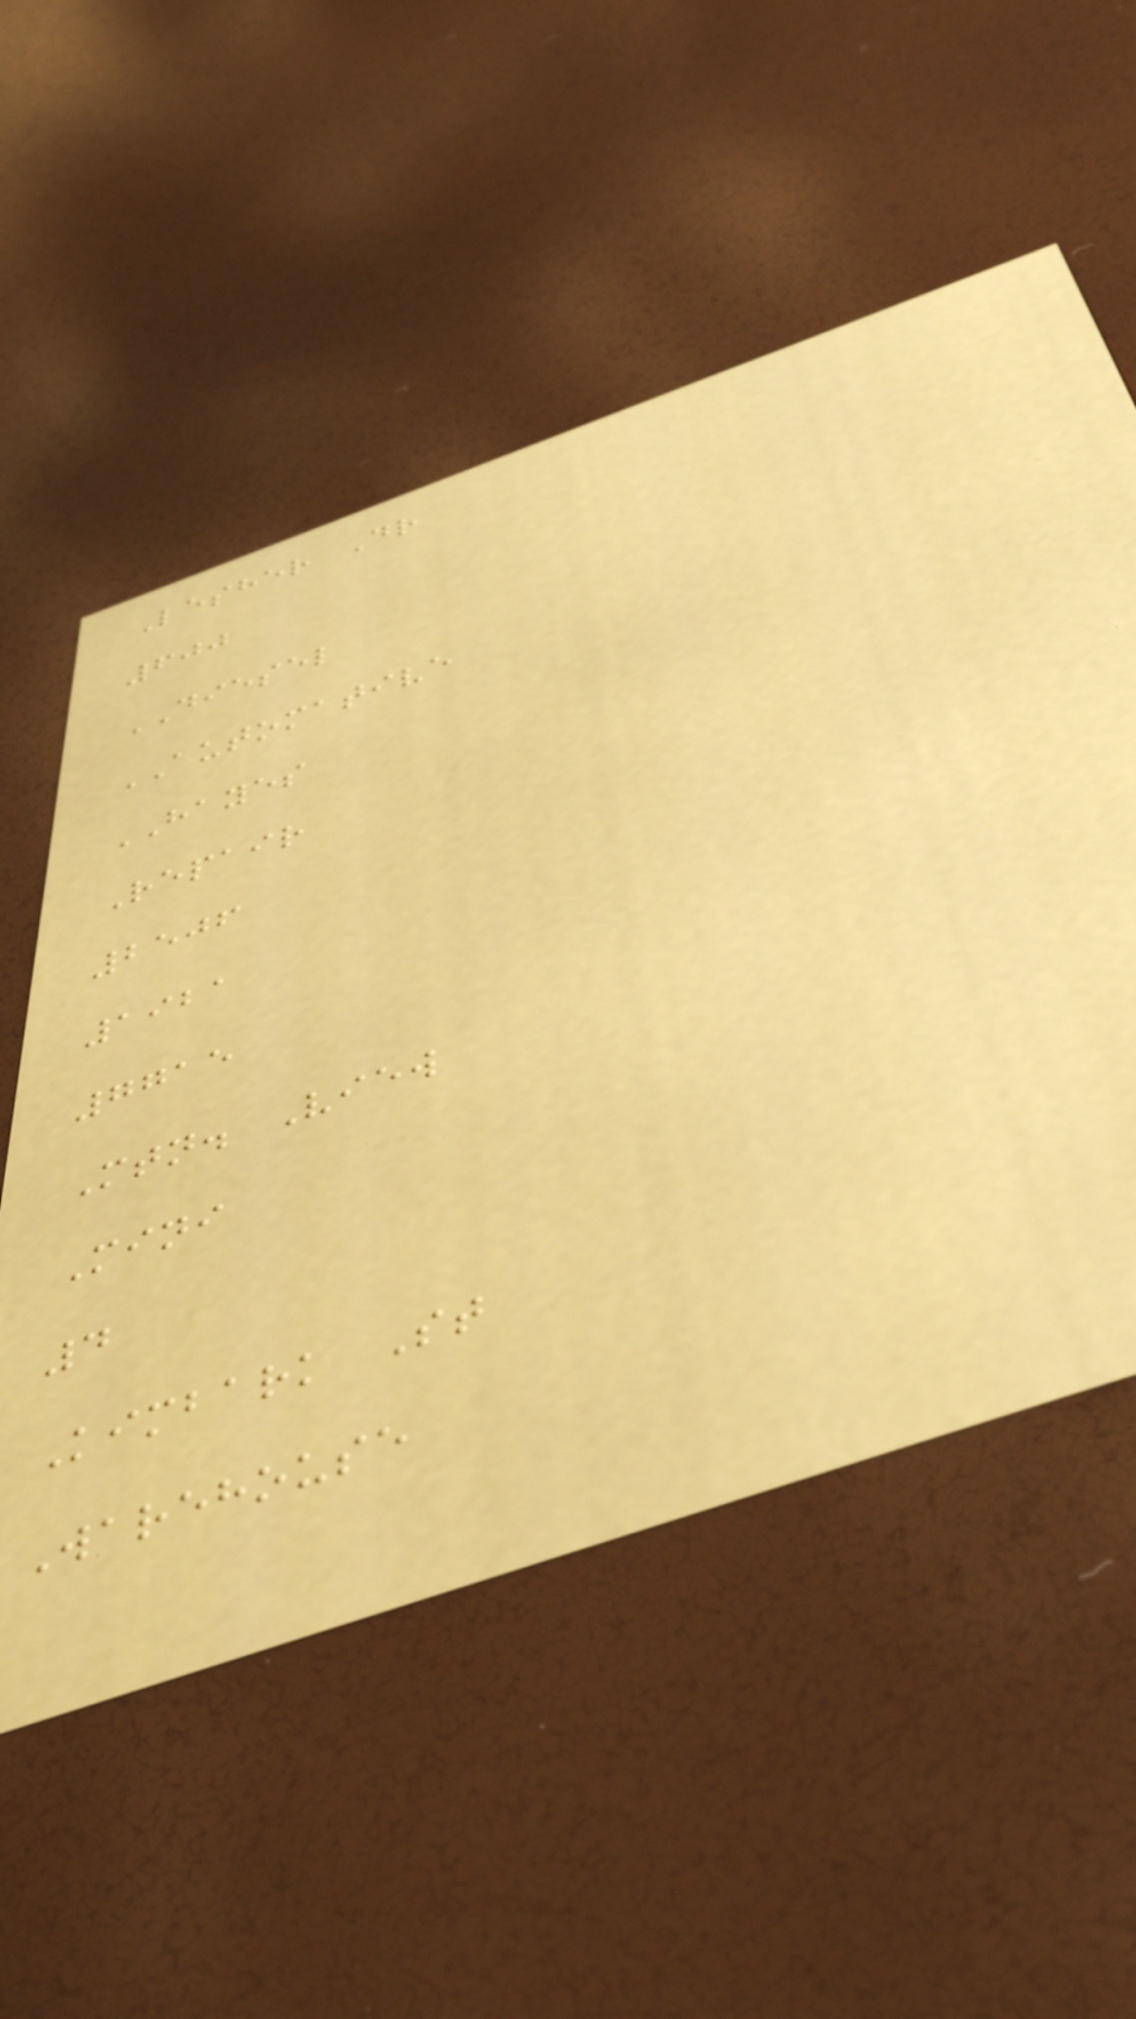Lesher Dr
600
DIESEL
AUTOMATIVE
HAYES
Repair
2506
1921
7715
Mtn. View
Mini
4
Kimbark St
Warehouse
